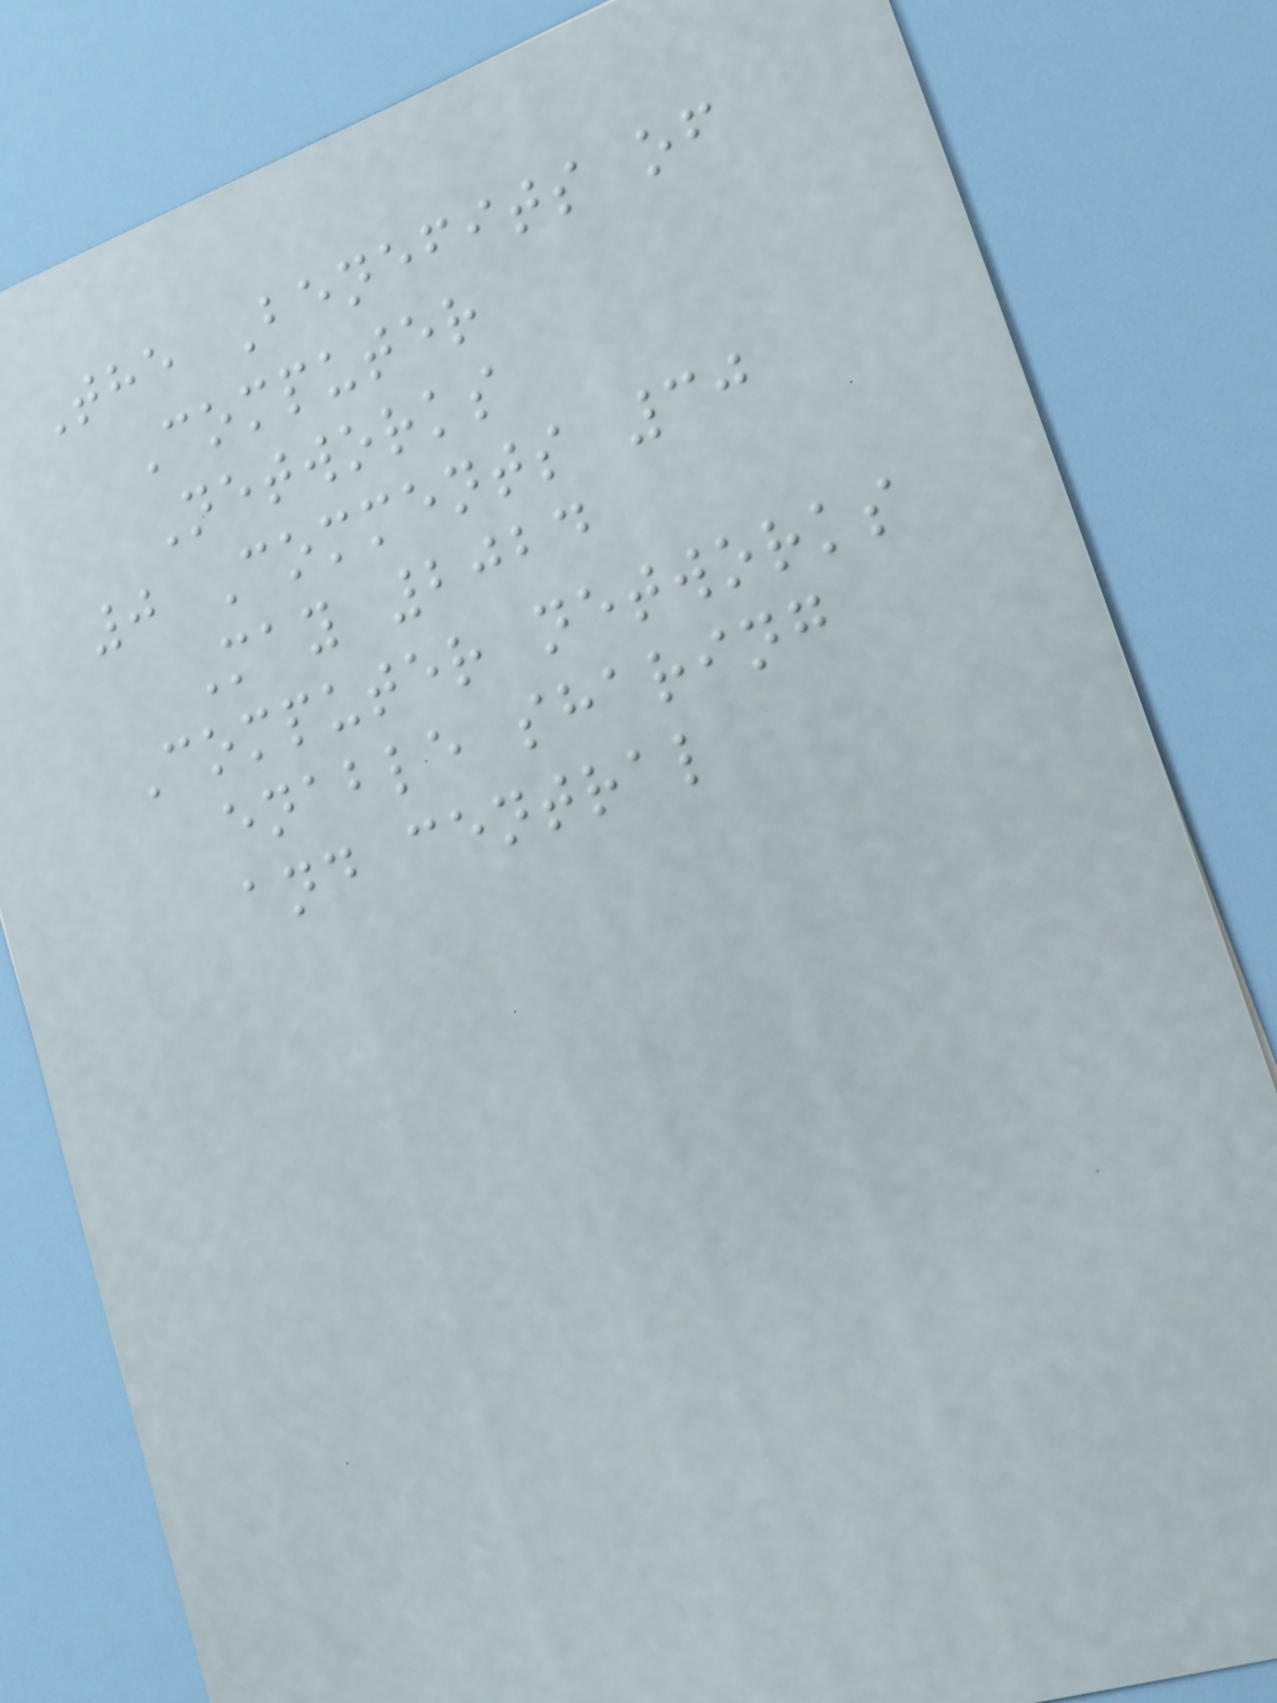The Benefits of
Computer
Networks
0 Comments 30
May 2024
Computer networks
enable sharing
and central
